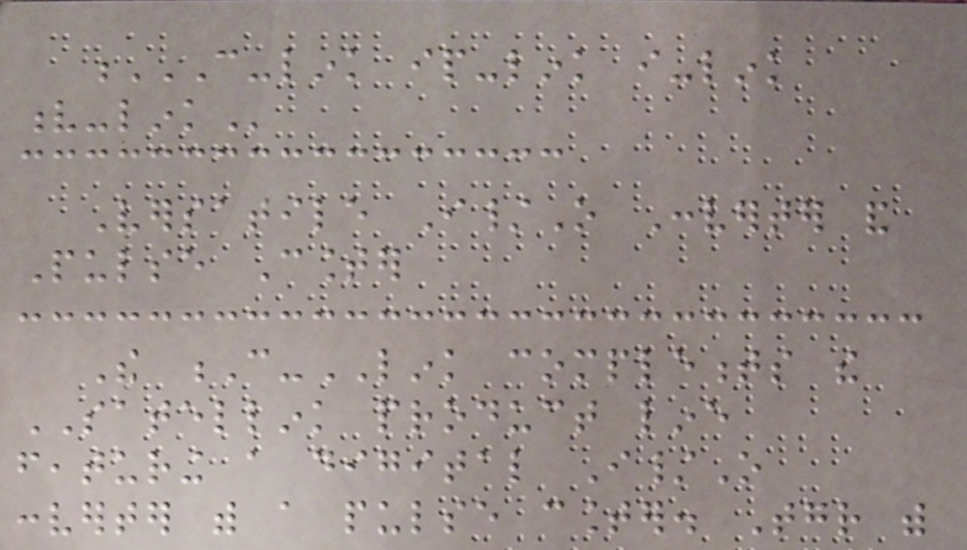C-LINK IP-LINK I-LINK
V-LINK
Versatile I/O Converter and
Pulse Counter
The C-LINK complements the
SATELLINK product line
featuring a digital I/O
converter with a pulse counter. Together with
